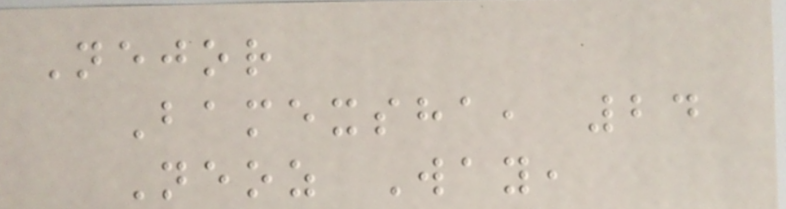Nejor
Bamexsha, 24
Neoz Way,
